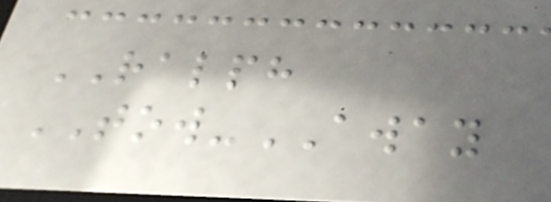RALPH
TOW-AWAY
